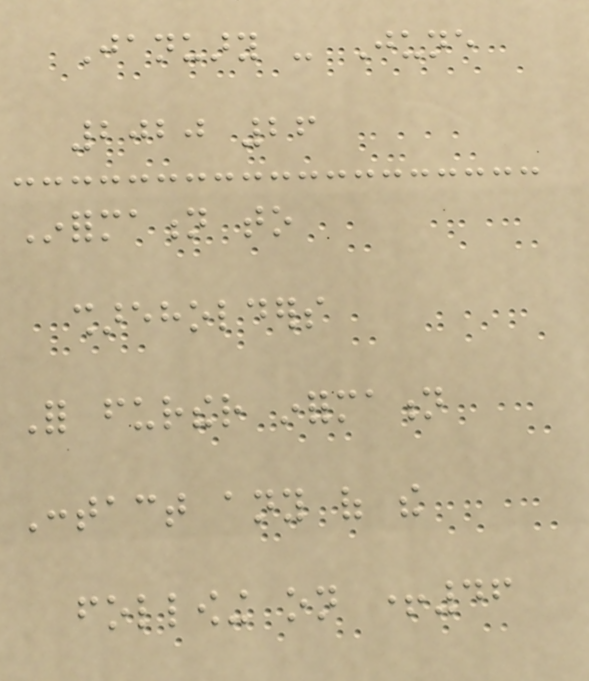January - June
2020 26
Information to
shareholders
For further information
Contact any of the
following on +46
